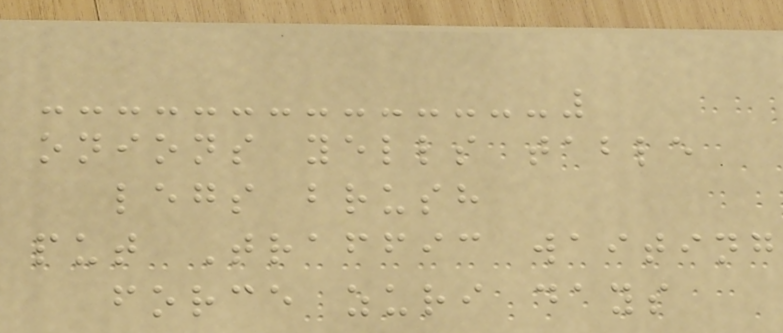onions yells table
legs brush
put Traffic waiting
force zuri days
